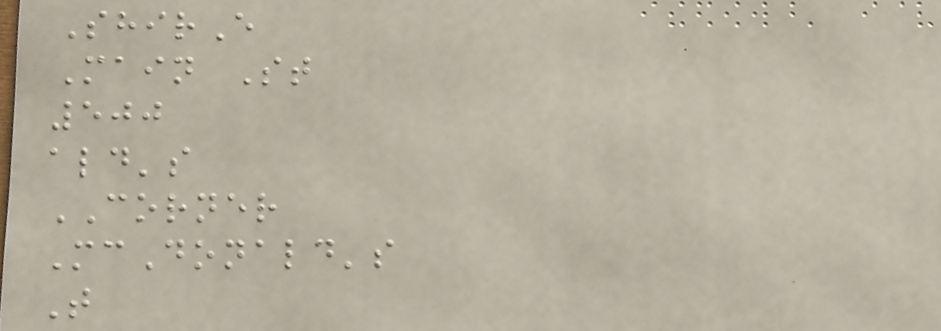ShirE
Main St
500
ald's
CORNER
McDonald's
T
